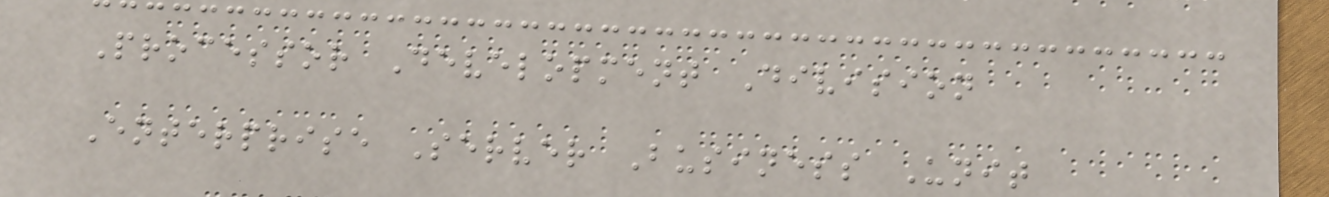Processor Development Division
Enterprise Server Business Unit
